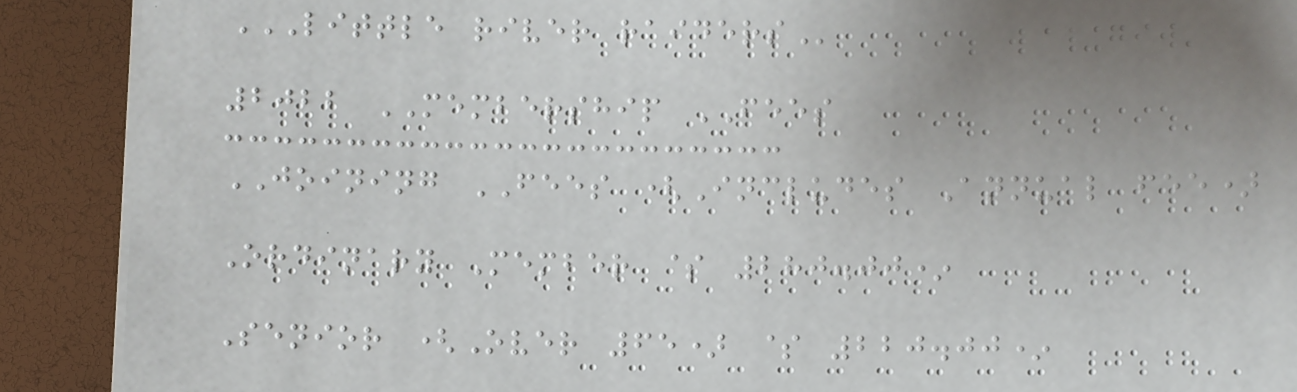LITTLE RIVER RAIDERS
2022 MEMBERSHIP FEES
JOINING FEES (Includes Annual fee)
Ordinary Member $ 280.00*
Senior (Over 65) $ 220.00*
